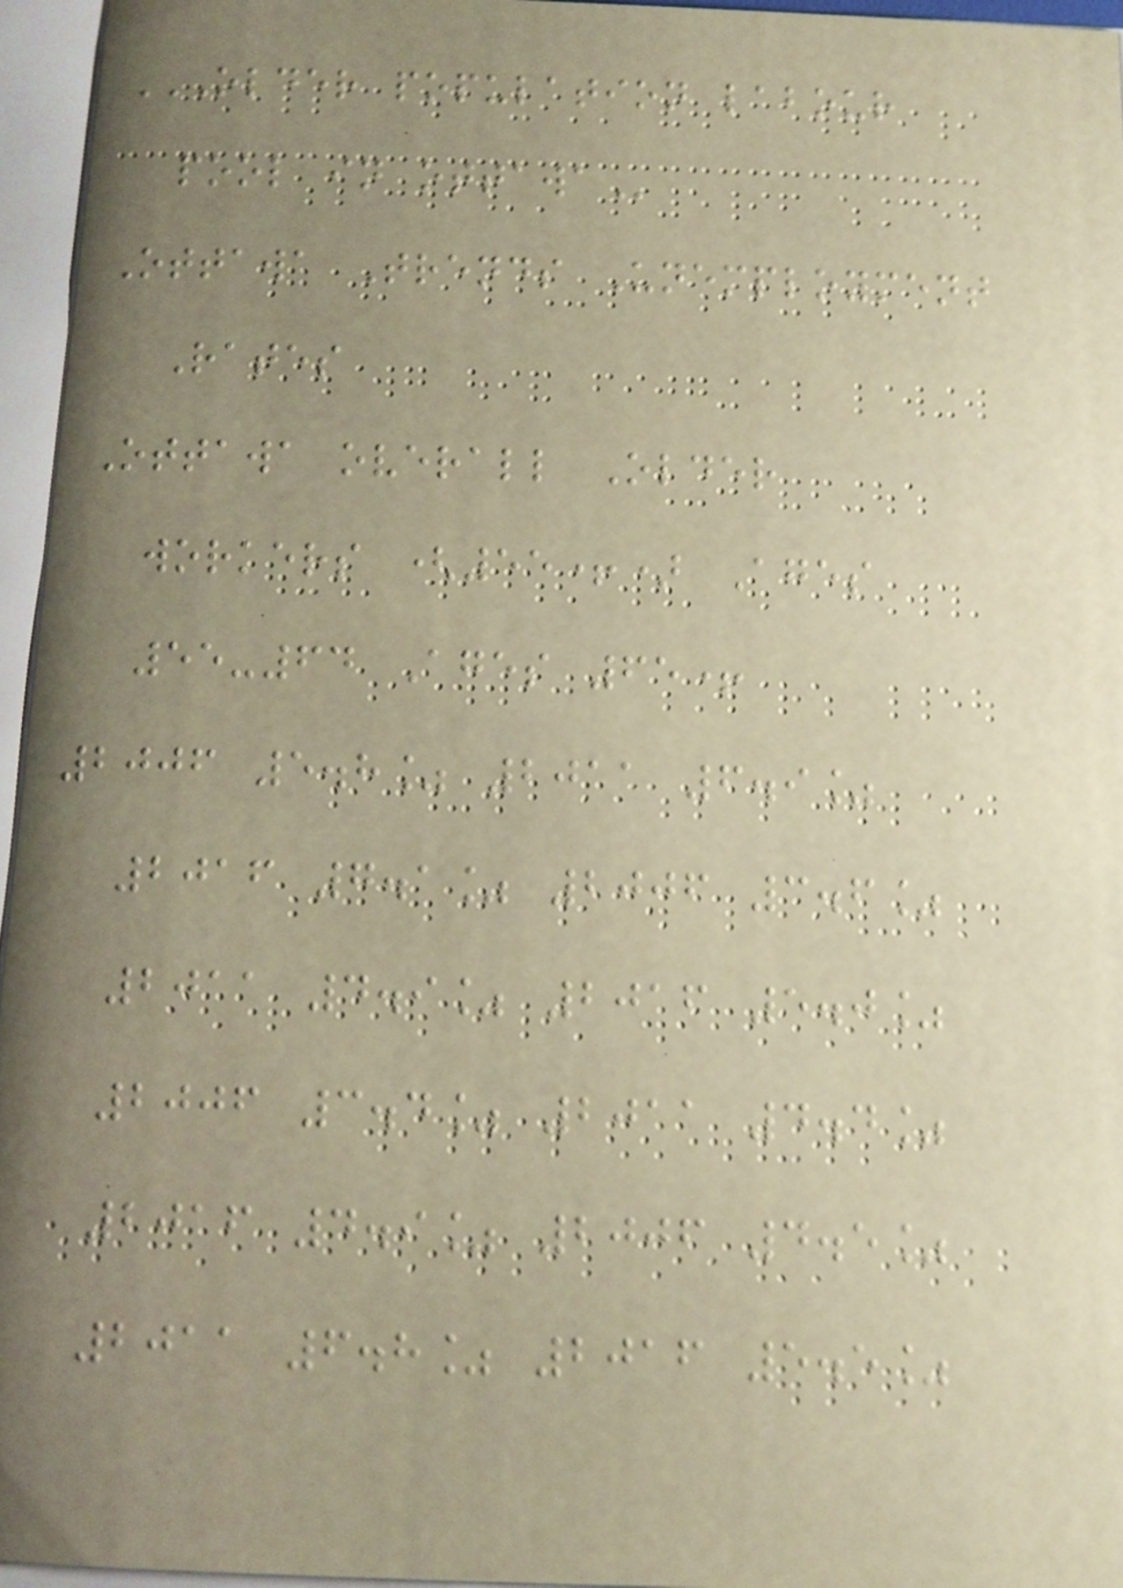OLDER POPULATION LABOUR
POOL IN OTTAWA
Ottawa Trends Unemployment
Rates
Ottawa overall Older
workers (55+) Ages
55-64 Ages 65+
2006 5.8% 2011 6.9%
2016 7.1% 2006 3.6%
2011 4.9% 2016 5.0%
2006 3.4% 2011 4.4%
2016 4.9% 2006 4.5%
2011 6.8% 2016 5.5%
